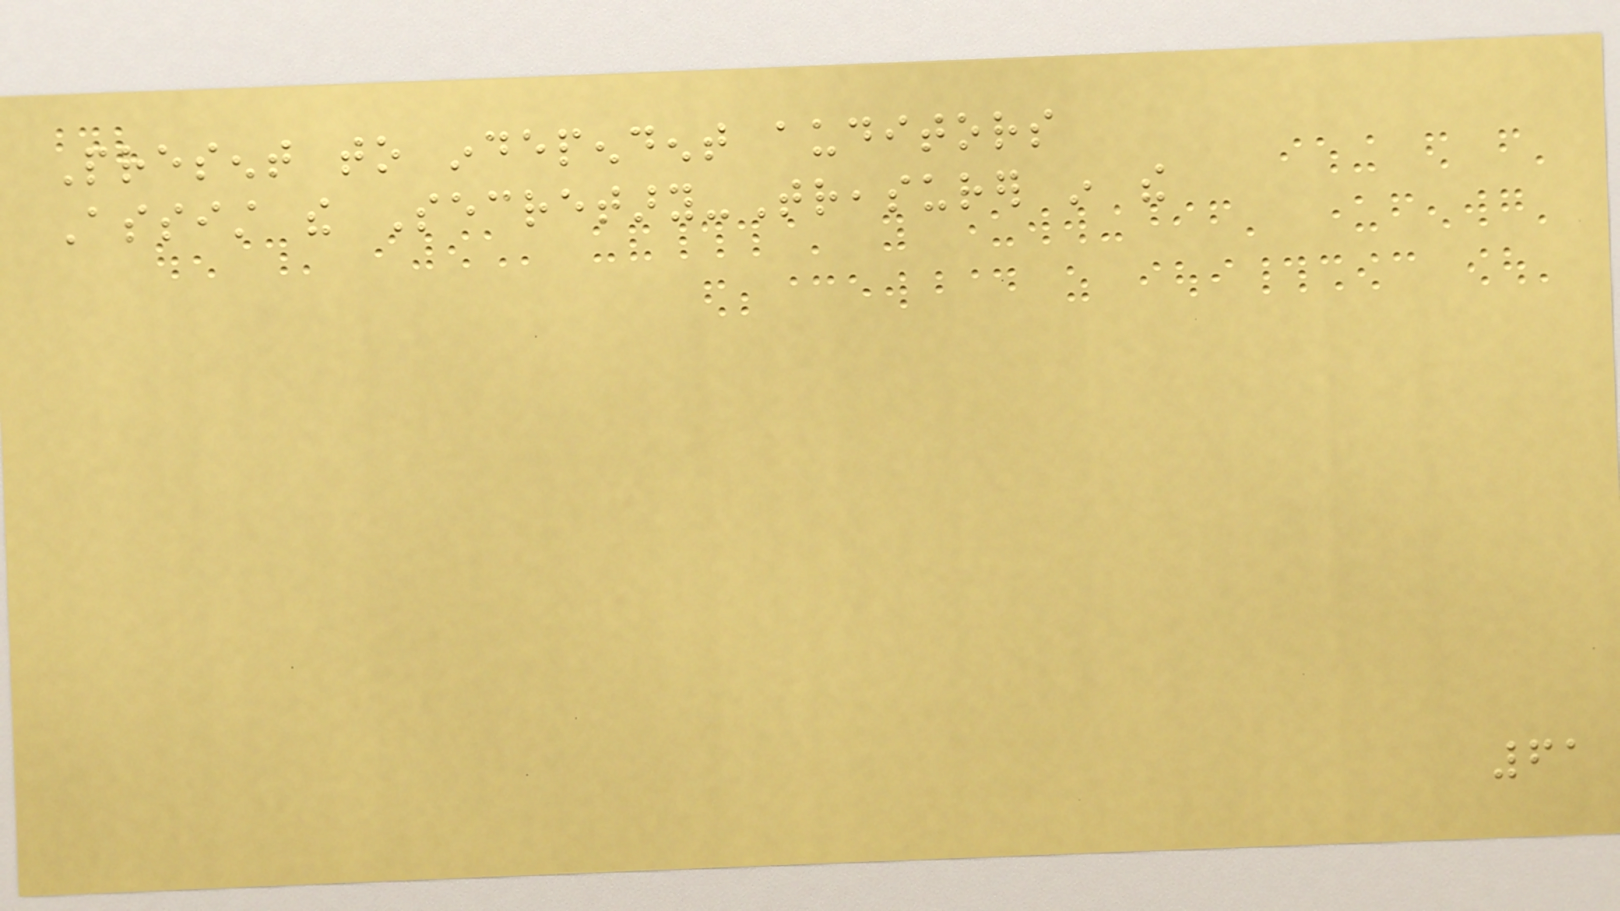Present to independent auditors
Assist the Secretary-Treasurer in the
61
